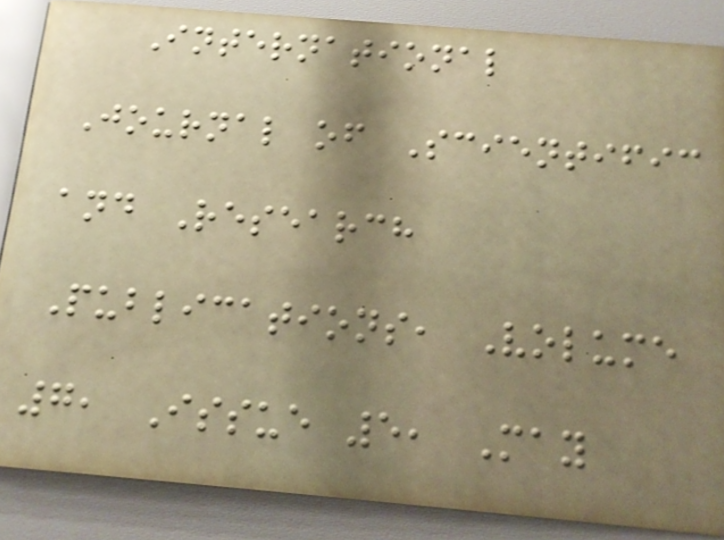International
Journal of Scientific
and Research
Publications, Volume
7, Issue 5, May
